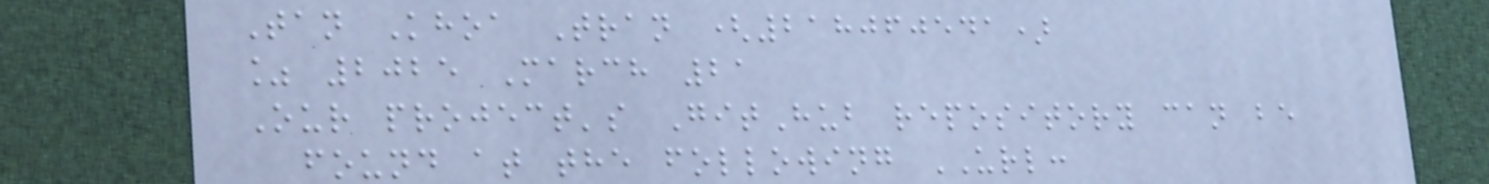Tan Khoa Tran (218060541)
% 2025 March 21
Our project's GitHub repository can be
found at the following URL:
